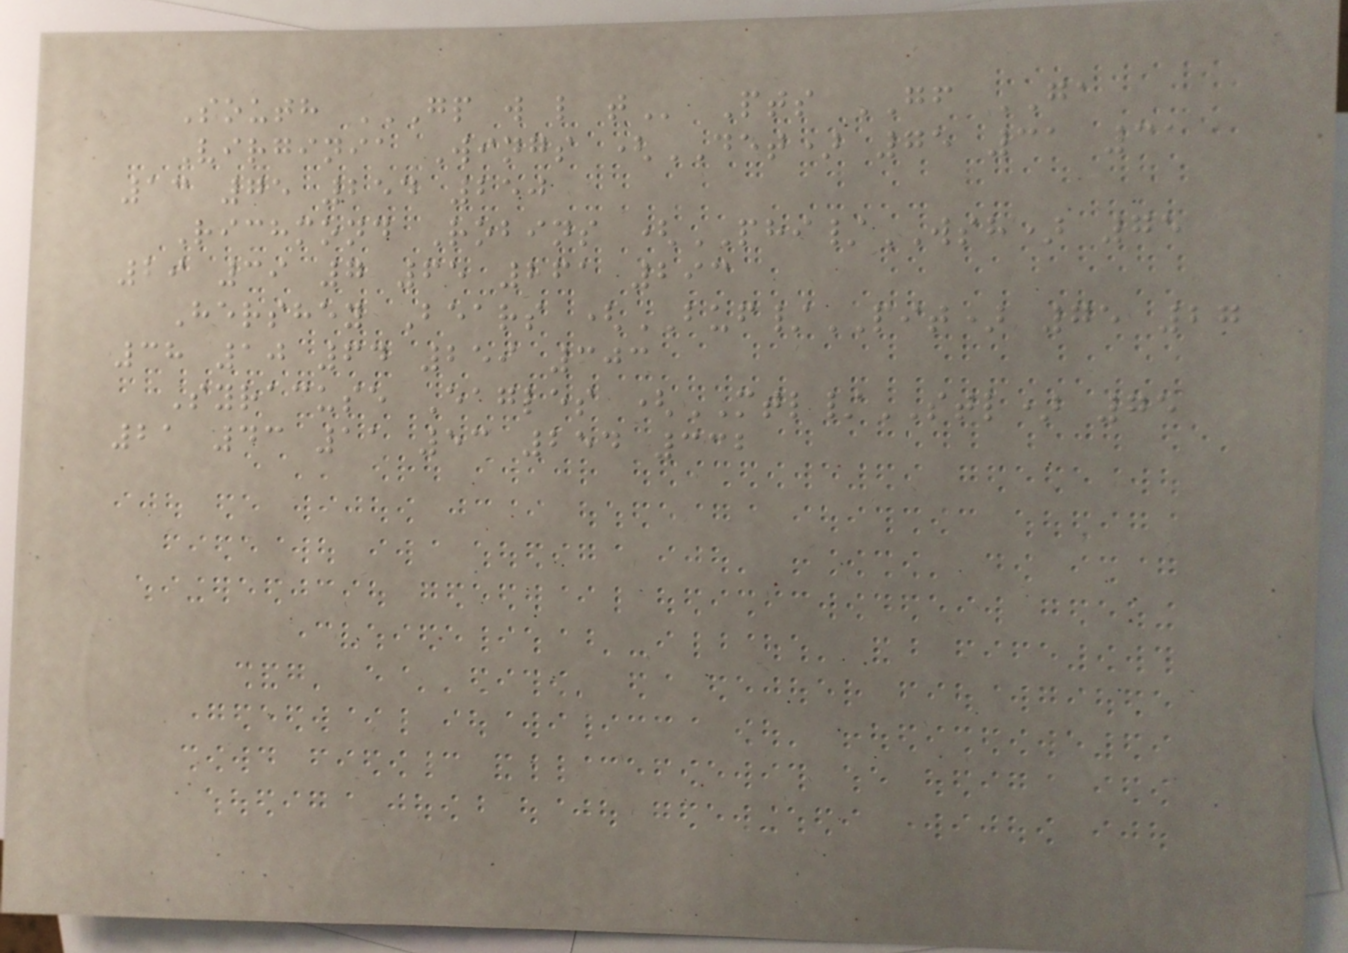South GP W L T Pts GF GA
Virginia Wings (DET) 75 31 31
13 75 254 250
Richmond Robins (PHI/WSH) 75
29 39 7 65 261 293
Hershey Bears (BUF/PIT) 75 27
38 10 64 259 303
Syracuse Eagles (MTL/STL) 75
21 43 11 53 254 332
